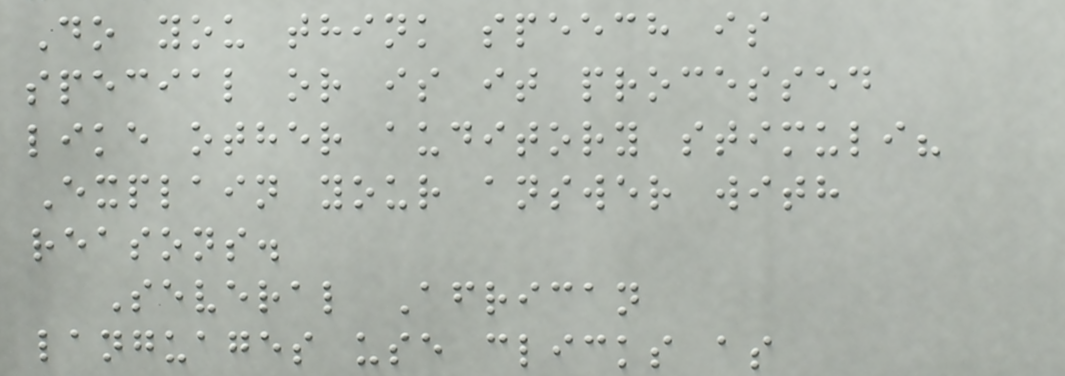Do you think speech is
special or is it processed
like other auditory stimuli?
Explain your answer with
reasons.
Several African
languages use clicks as
